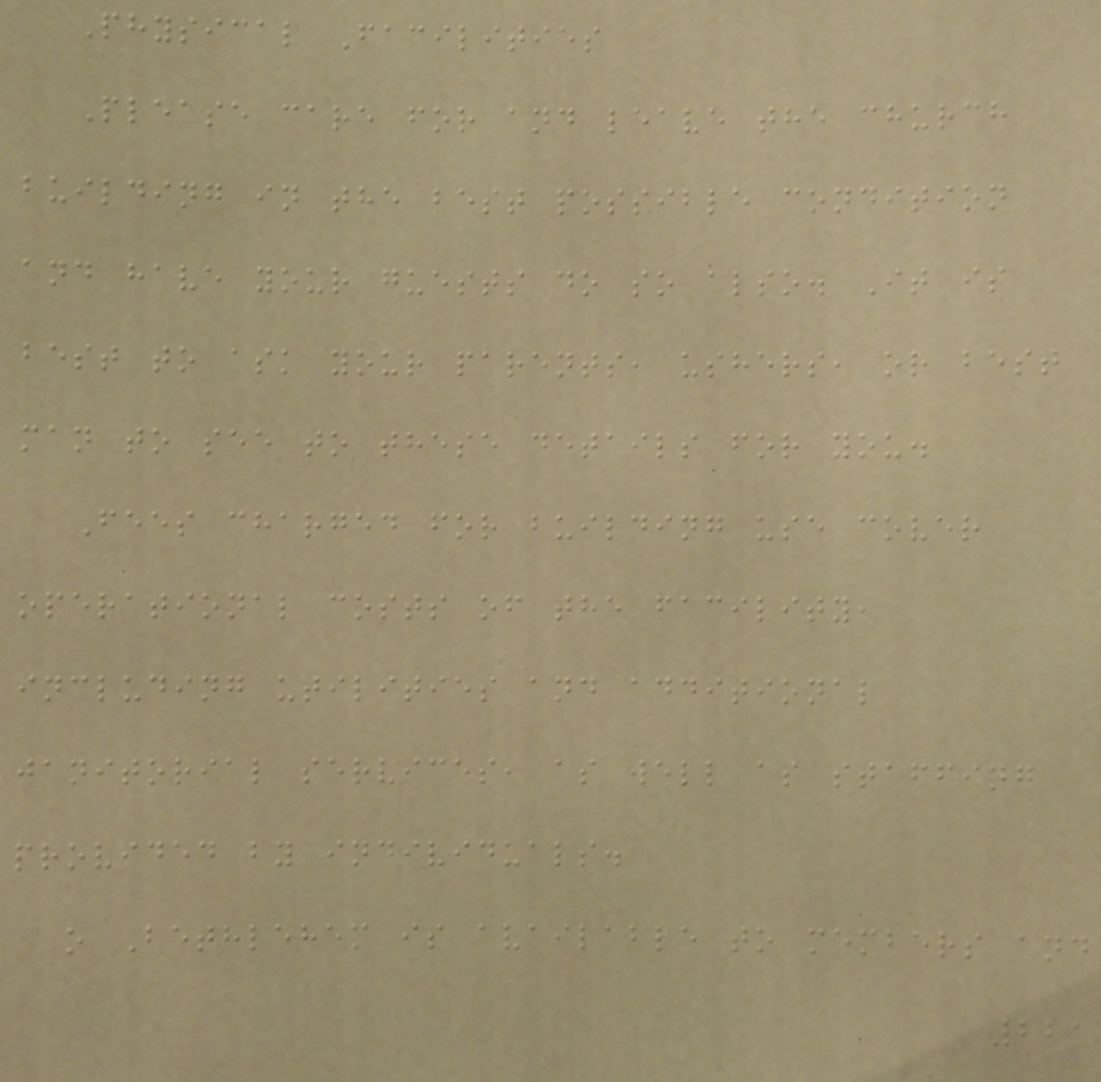Physical Facilities
Please care for and leave the church
building in the best possible condition
and have your guests do so also. It is
best to ask your parents, ushers, or best
man to see to these details for you.
Fees charged for building use cover
operational costs of the facility,
including utilities and additional
janitorial services, as well as staffing
provided by individuals.
o Bethlehem is available to members and
221
